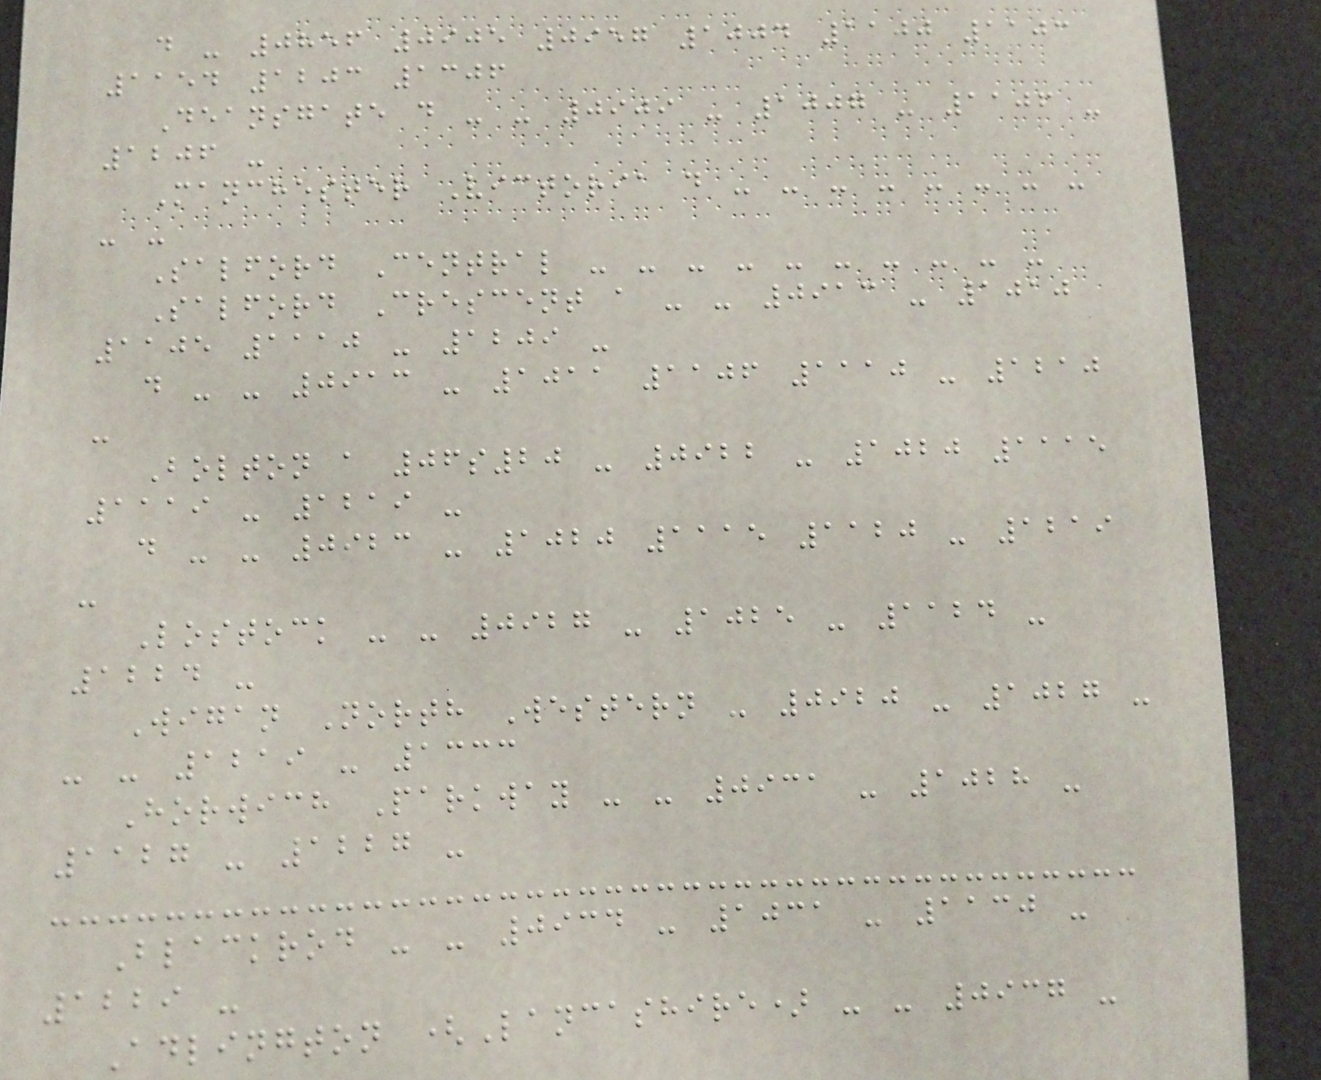d - 0856 0905 0957 1004 1100 1103
1154 1203 1306
Deansgate d - - 0909 - 1007 - 1106 -
1206 -
Manchester Victoria d - - - - - - - -
- -
Salford Central - - - - - - - - - -
Salford Crescent a - - 0913 - 1010
1105 1110 - 1209 -
d - - 0913 - 1011 1106 1110 - 1210
-
Bolton a 06s20 - 0922 - 1020 1115
1119 - 1219 -
d - - 0923 - 1020 1115 1120 - 1219
-
Lostock - - 0927 - 1025 - 1124 -
1224 -
Wigan North Western - 0920 - 1027 -
- - 1219 - 1333
Horwich Parkway - - 0931 - 1028 -
1127 - 1227 -
Blackrod - - 0934 - 1031 - 1130 -
1229 -
Adlington (Lancashire) - - 0937 -
